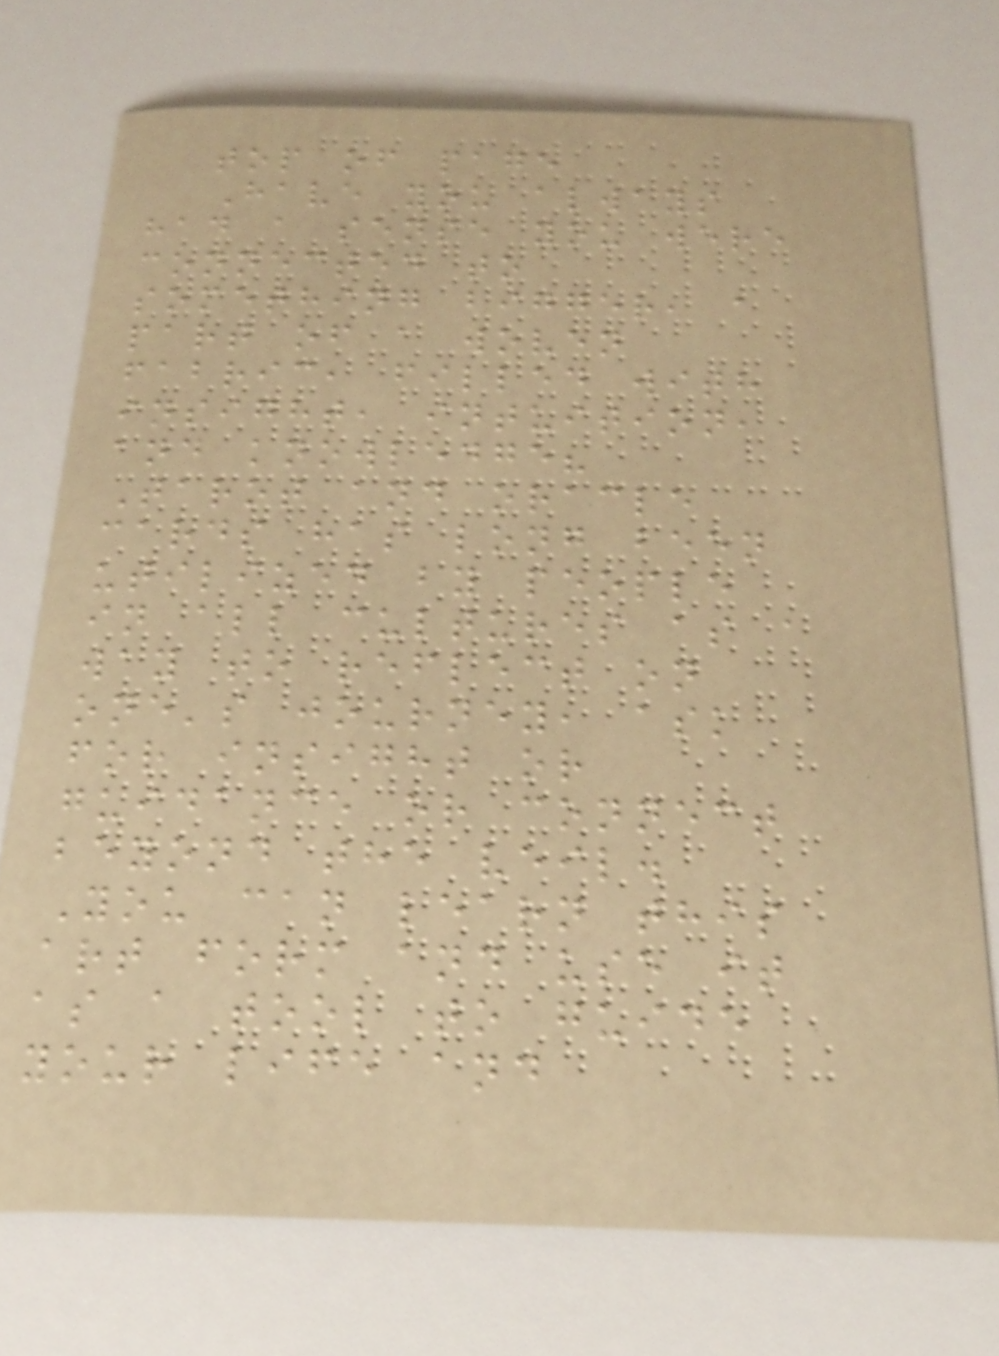top of page
Have you always
had a sense you were
connected to
something bigger, a
part of a woven
fabric, filled with
insight, intuition,
and knowledge?
Tarot and oracle
cards has long been
utilized by people
in all cultures as a
way to reflect on
one's journey, ask
for insight or
guidance or connect
beyond the veil.
You can learn this
art form and use it
as a tool to guide
your life and
